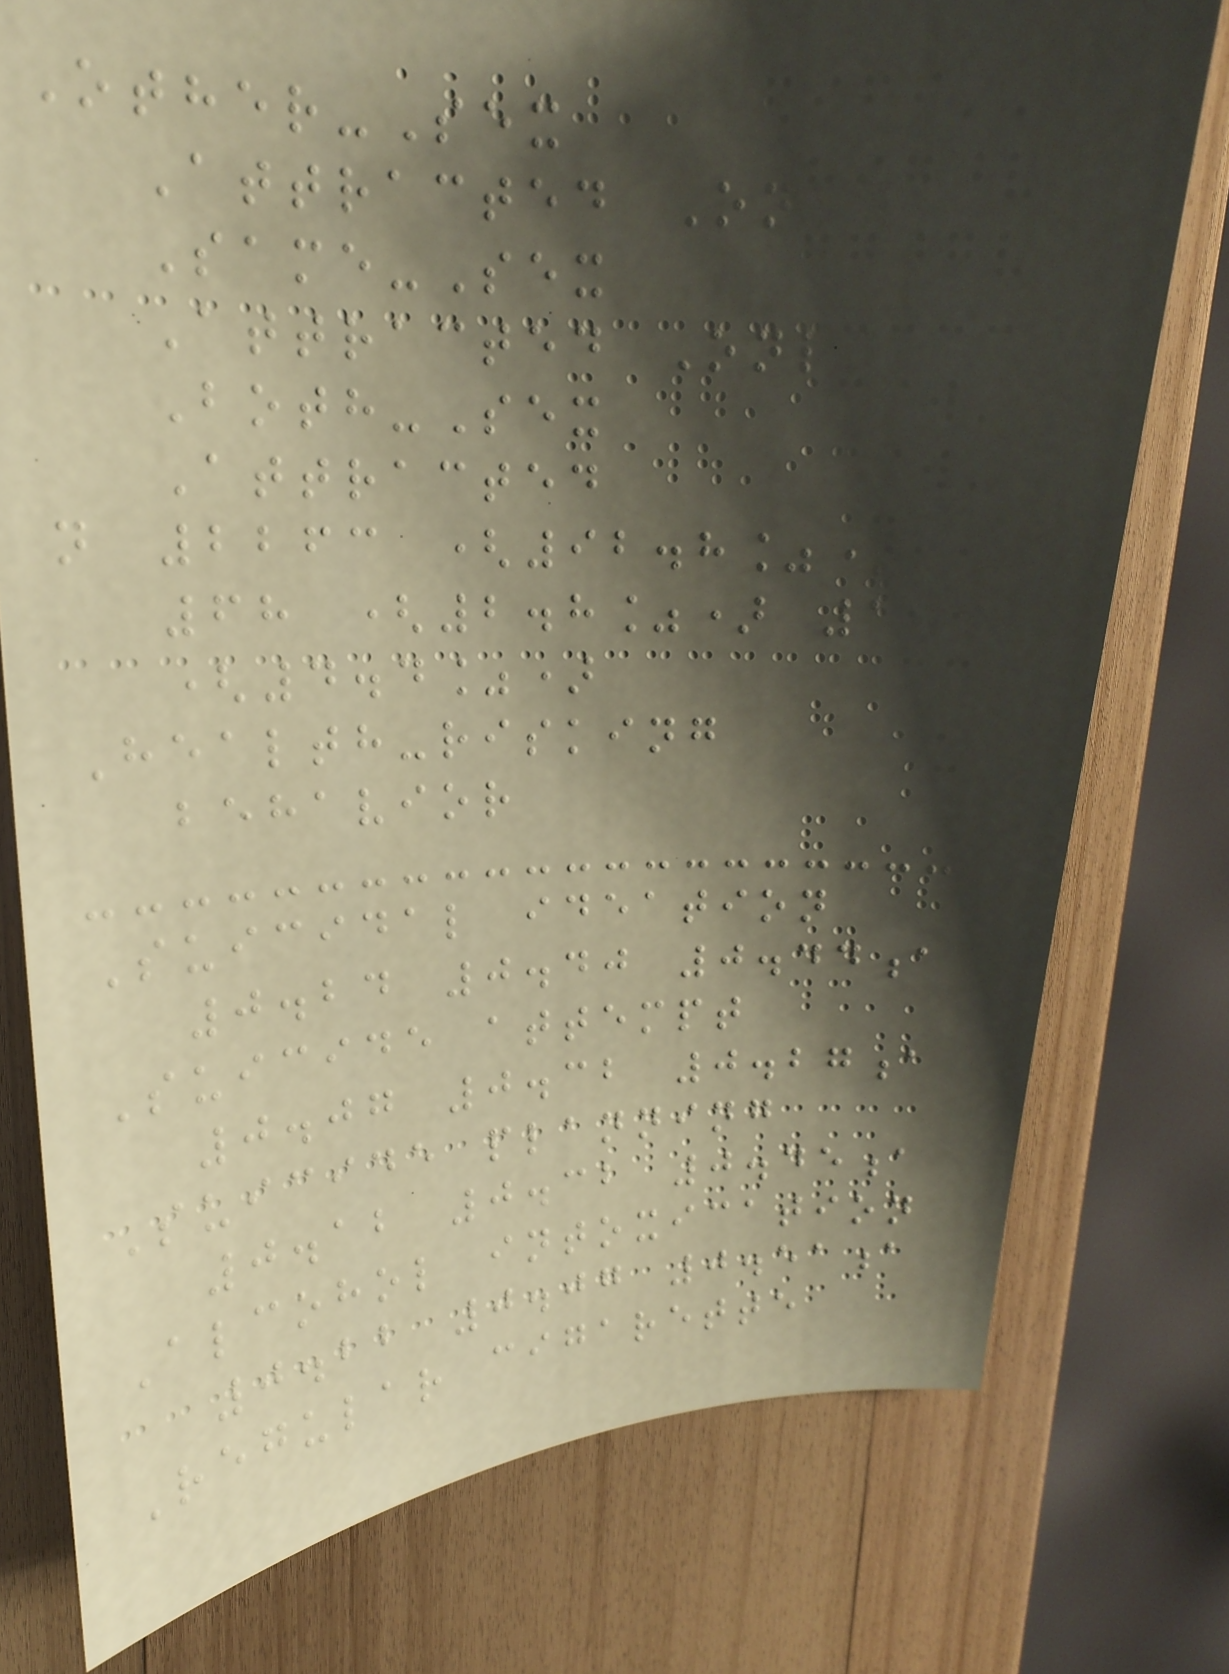Other-Sex
Attracted Only
Same-Sex
Attracted Only
Both-Sex
Attracted
n 2263 (92.8%)
68 (2.8%) 107
(4.4%)
Health-risking
behavior
Suicidal ideation
0.24 0.40 0.44a
Suicide attempt
0.07 0.32 0.27a
Suicide planning
0.12 0.32 0.45a
Alcohol intoxication
0.22 0.07 0.51a
Regular cigarette
